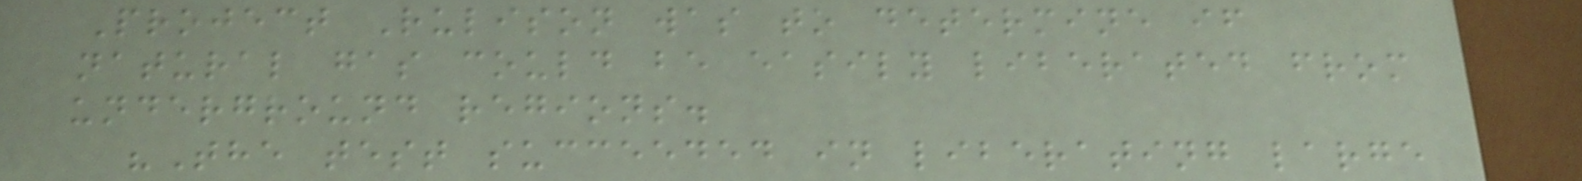Project Rulison was to determine if
natural gas could be easily liberated from
underground regions.
"The test succeeded in liberating large
